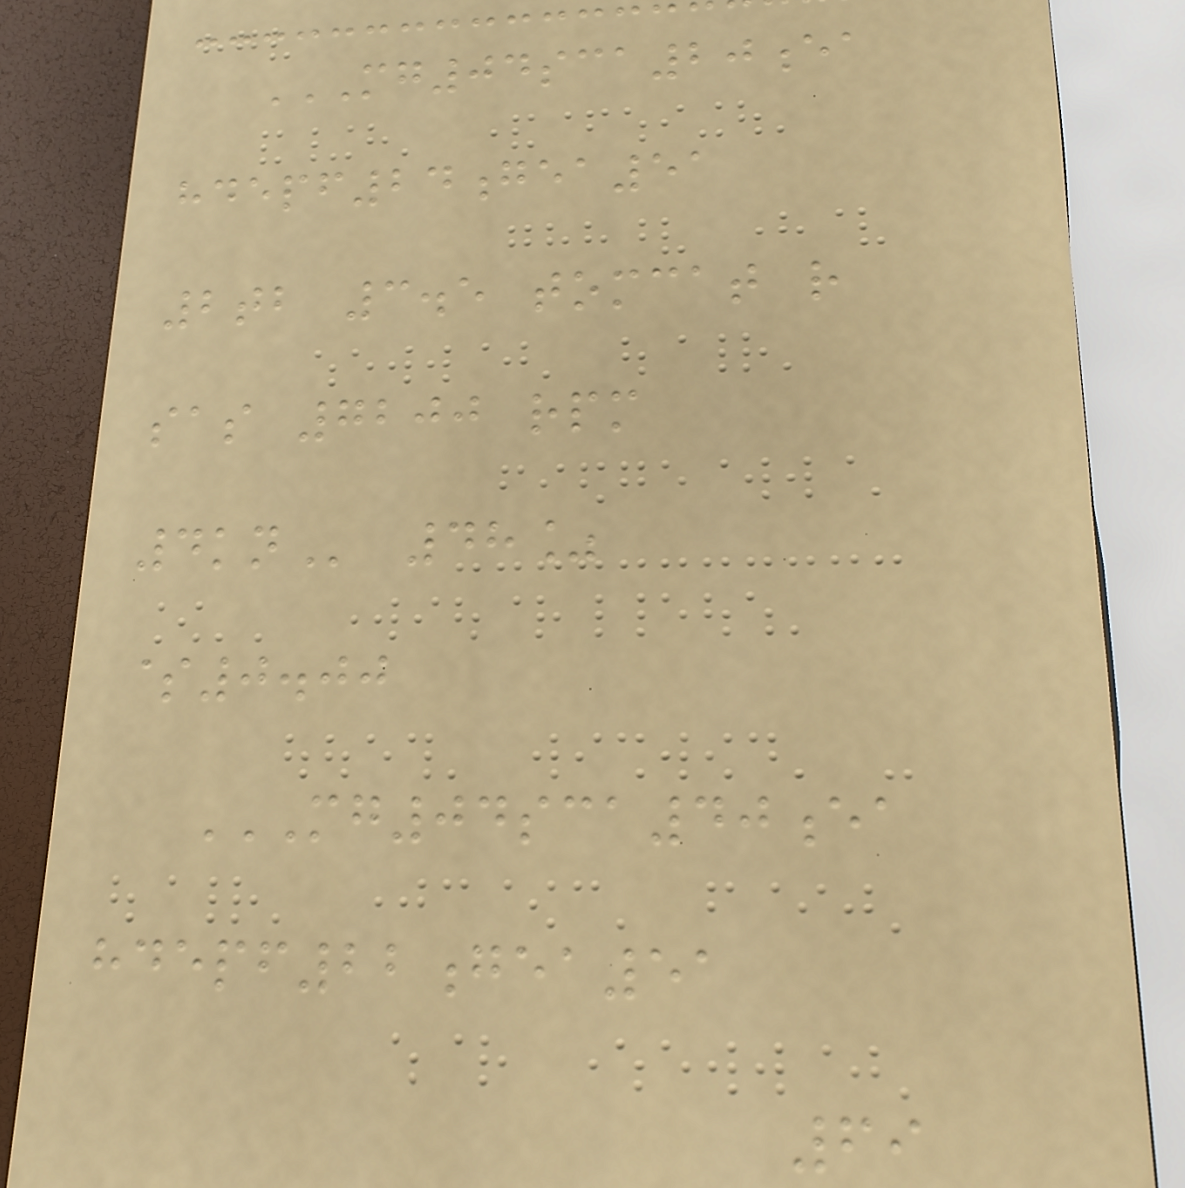MG04SCA20EA
HDEPF24GEA51
2TB 3.5 TOMCAT R
SAS 7200 RPM
4KN 48%
$0.00
MG04SCA40EA
HDEPF22GEA51
69
